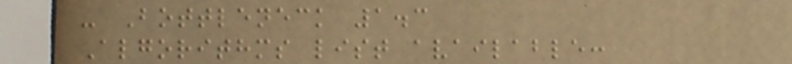- Bottleneck 1.3
Algorithms list available:
